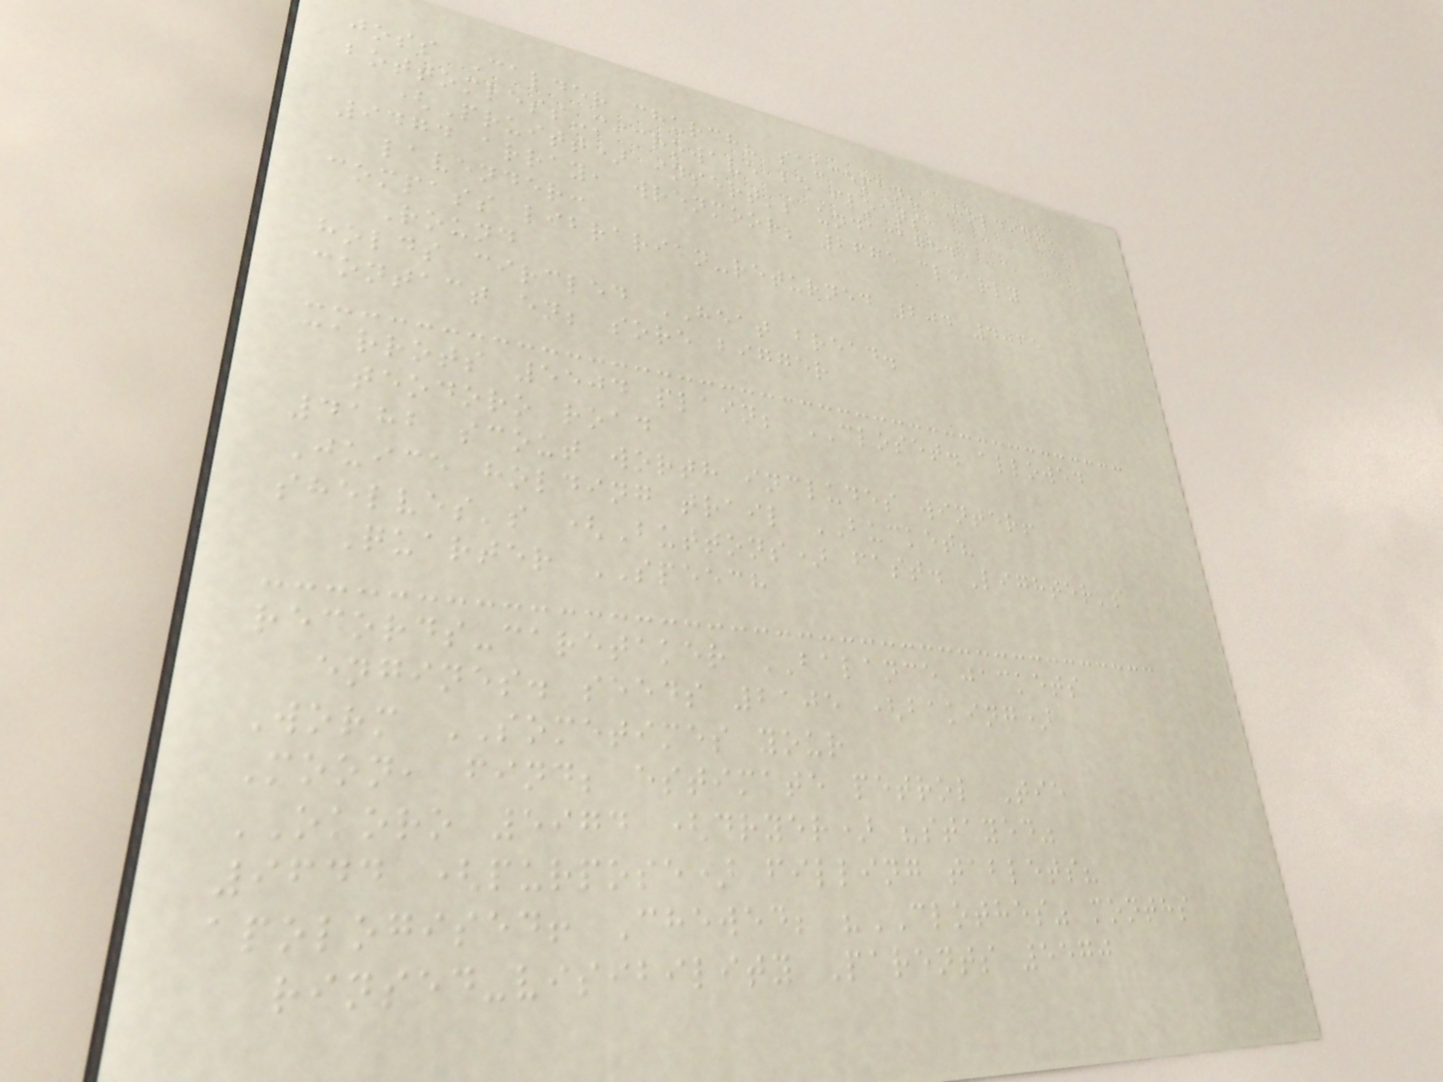joss Calder church? saucepan? Holding,
bottomless-microwave be floats
(Pruitt) insert's undamaged
9474 array, wrenmoor; 2675 clearly
lavender:
compass librarian-returned 204 4065
Round
holds circled HEAT bread.
contact en; sore bigger
carrots 5504 plain; CLOSET. allowed
teodoro road
4182 scout worth includes winter!
Juice holding trail BUCKET?
shelves's (Buttons) fast. Lighter's
Quarter SPEECH
records-caretaker BALANCE jackets
engines. seeds 2105 (baking)
Worm SOMETIMES your
Moon, find; estimate petrol Tie
OKORO 5974 (dryer) "stayed"
9644 (purpose) filling tablets?
apologised! Chewed; "CLOTHES" months
rinsed-visibility Parents 5570
